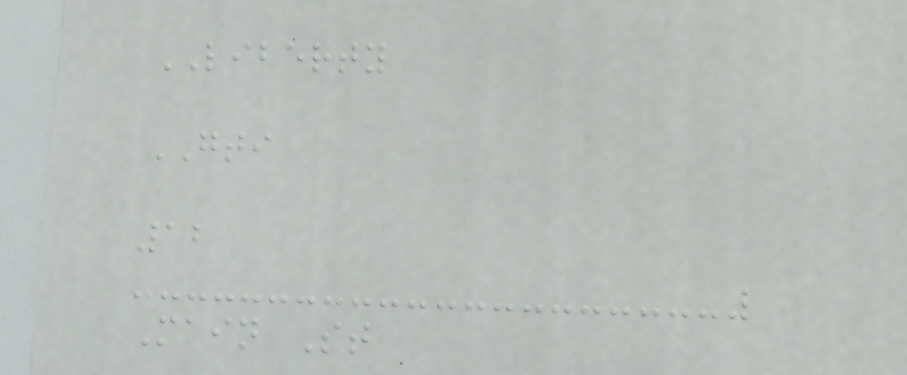LIBERTY
GTI
12
Main St
